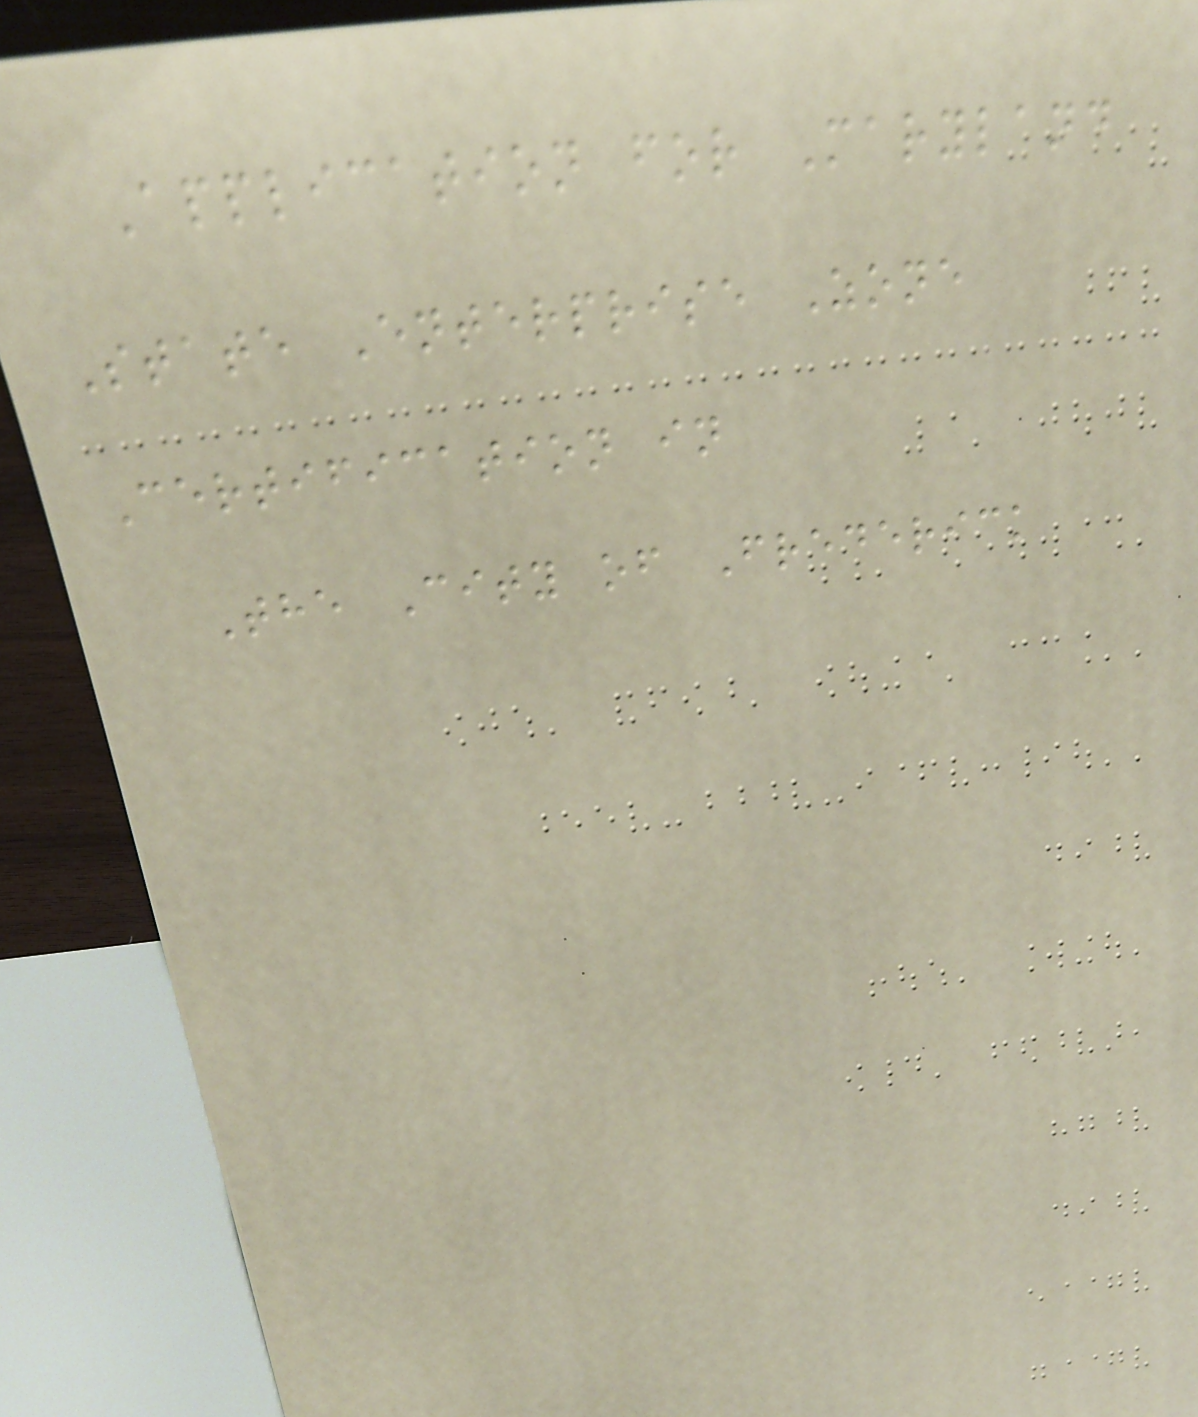Application for Maryland
State Enterprise Zone
Certification in
The City of Frederick
